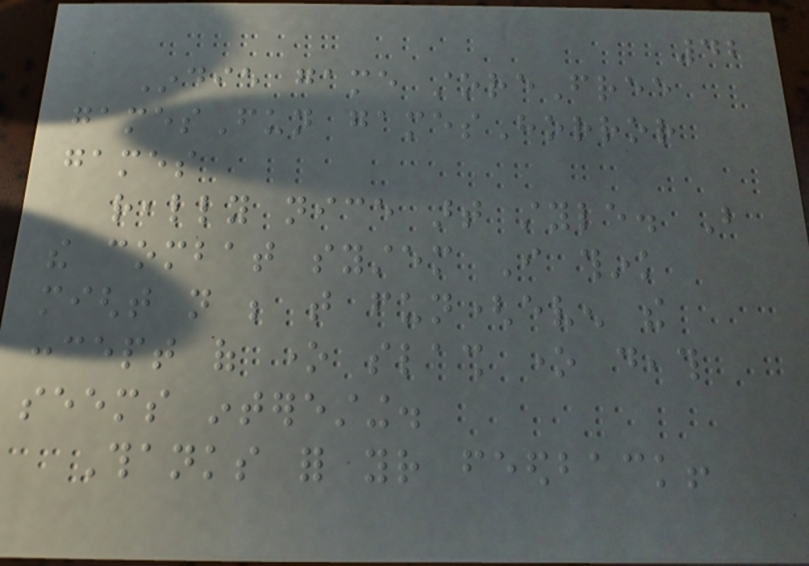42
Indie game storeFree
gamesFun gamesHorror
games
really nice art style. But
the combat system I think
might not be that fun(even the
concept of one slash one death
seems interesting.
Thanks for your feedback!
